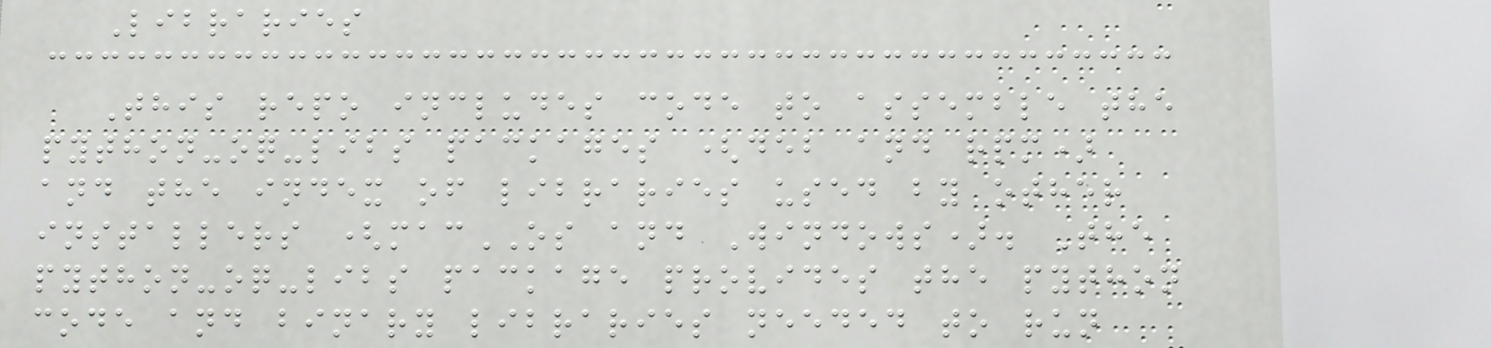Libraries
This repo includes code to assemble the
python-oq-libs packages (deb and rpm)
and the index of libraries used by other
installers (macOS and Windows). The
python-oq-libs package provides the python
code and binary libraries needed to run
